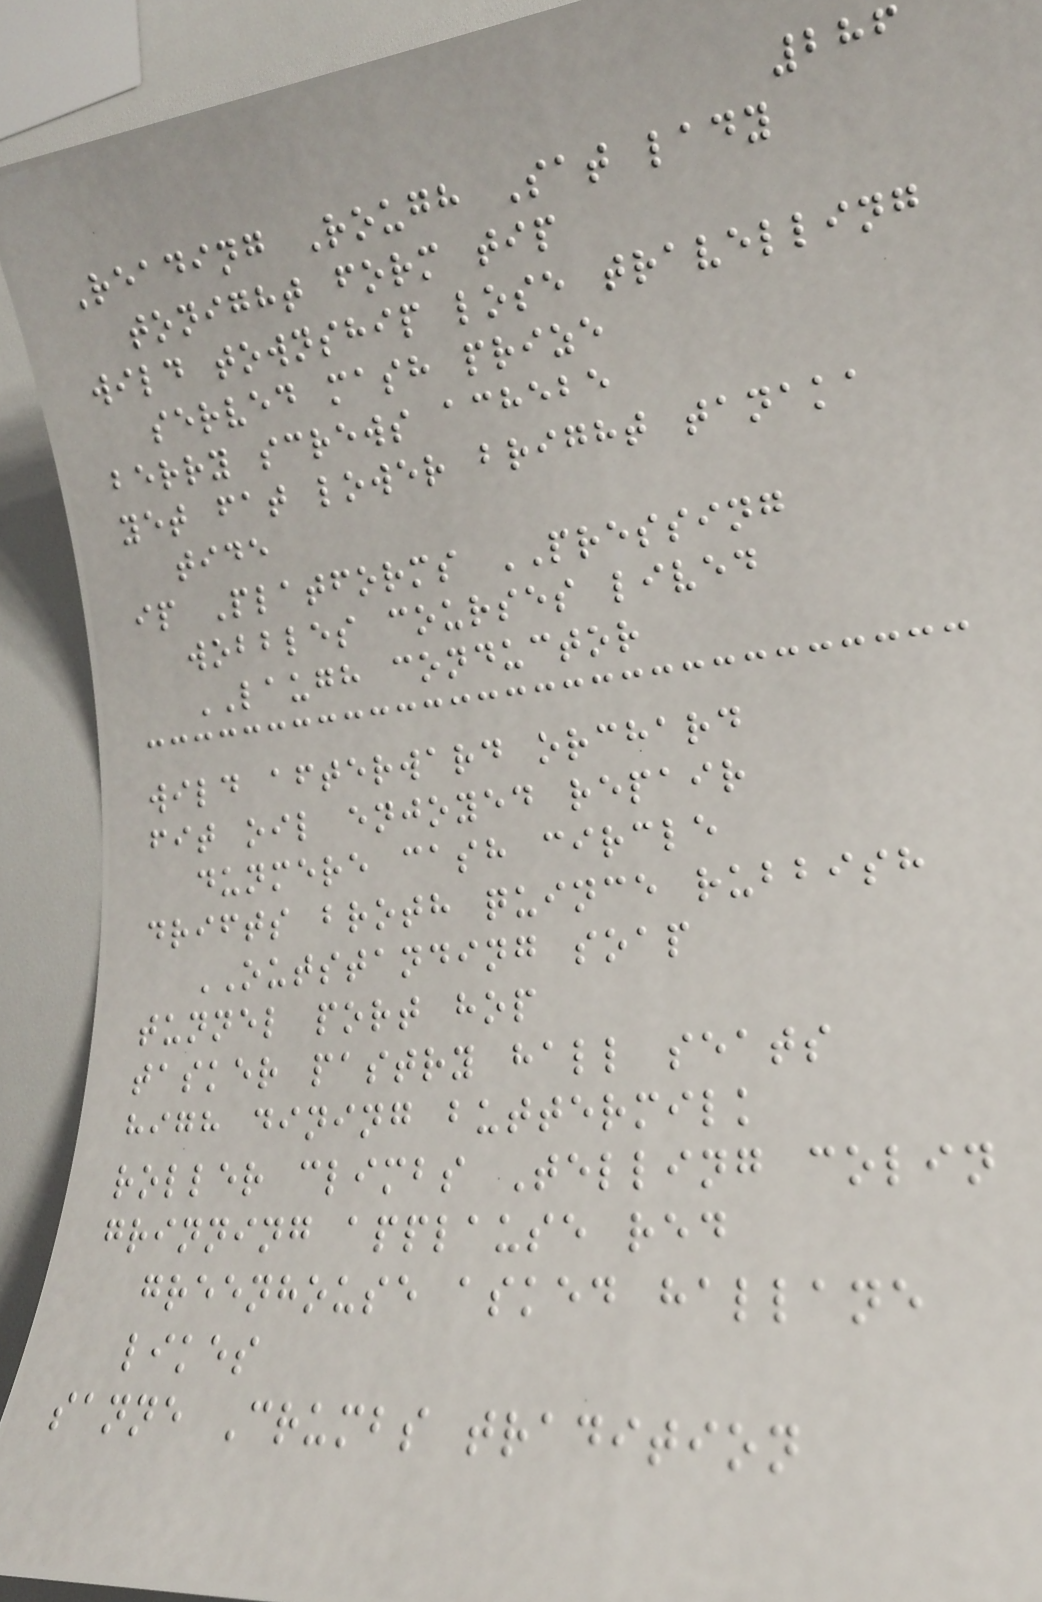286
Reading Rough Sat lady
tonight form tip
wild township lose travelling
served mash prize
berry screws achebe
yet fat lower bright tanaka
tide
ip Platforms PRESSING
wobbles courses lived
LAUGH conductor
wild afterward orchard
fit oil enjoyed repair
dunmere cash circle
drifts broth quince rubbish
OUTSTANDING soap
tunnel port hop
tasker pastry hall seats
high dining buttermilk
roller climbs Telling colin
grinning applause red
greenhouse asked hallane
likes
sanne Crumbs tradition
